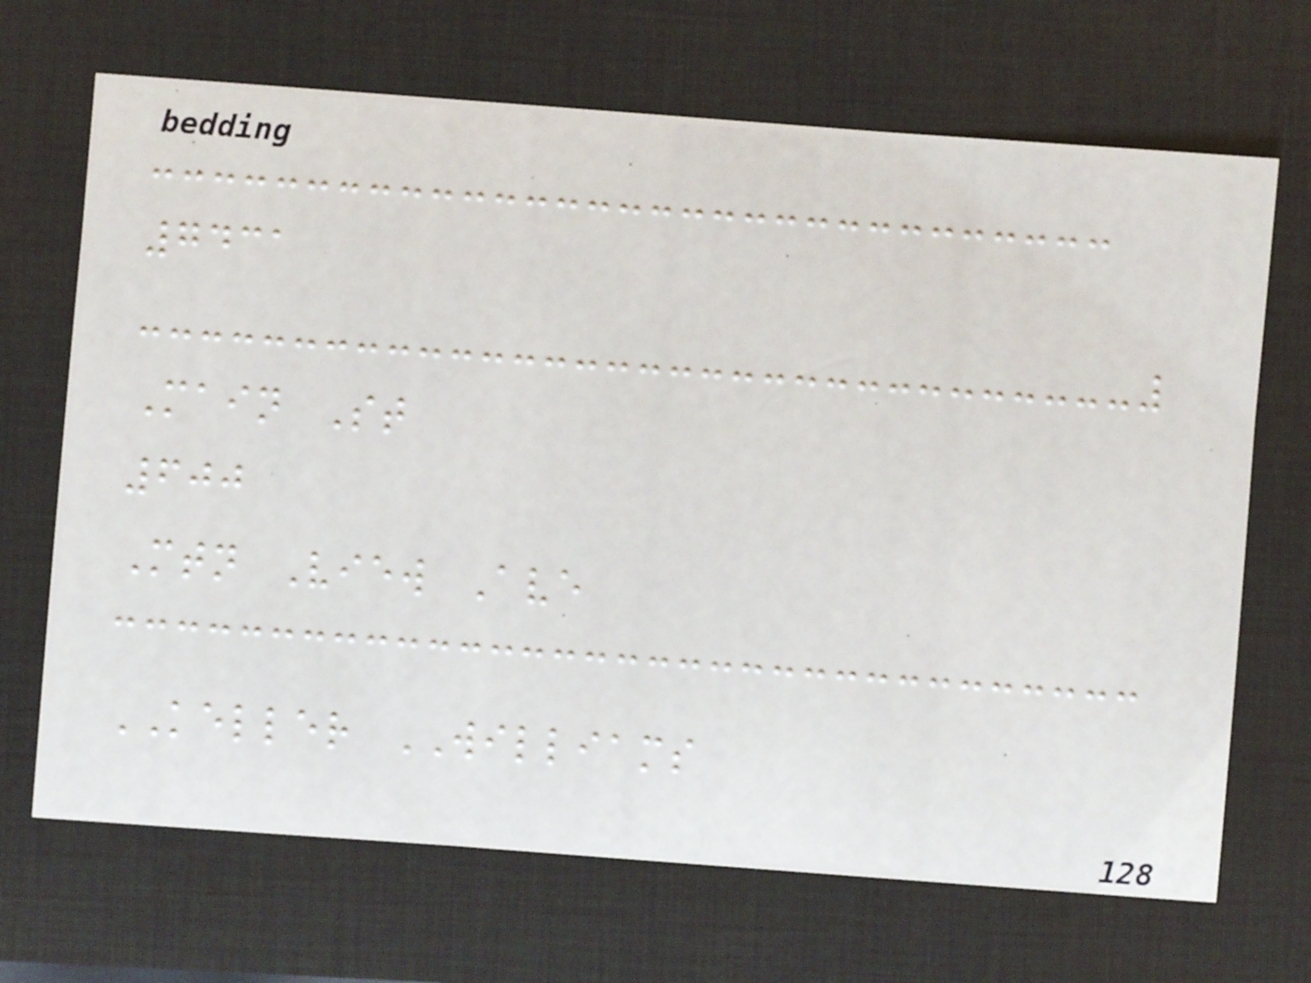7431
Main St
600
Mtn View Ave
KELLER WILLIAMS
